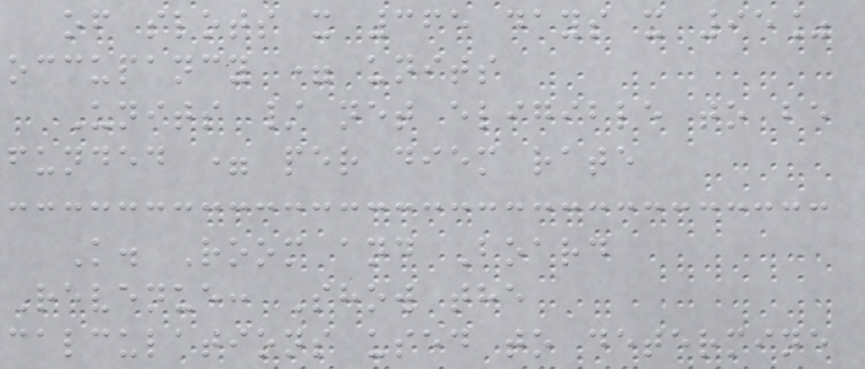of slots x 365 days x 95%
occupancy = units
Units / net eligible to be
funded = per diem rate
K. Room and Board
Revenue: Show the
calculations used to determine
